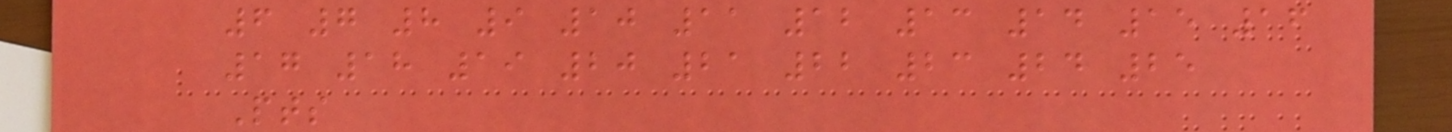6 7 8 9 10 11 12 13 14 15 16
17 18 19 20 21 22 23 24 25
Pts
